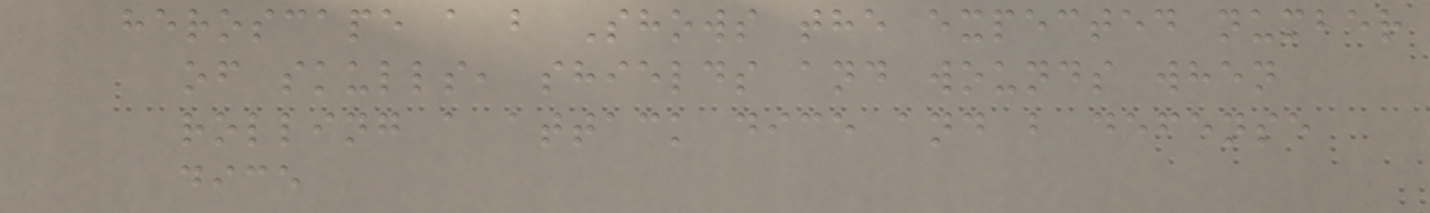heroscape a b Shows the expected number
of skulls, shields and wounds when
rolling a attack dice and b defense
dice
